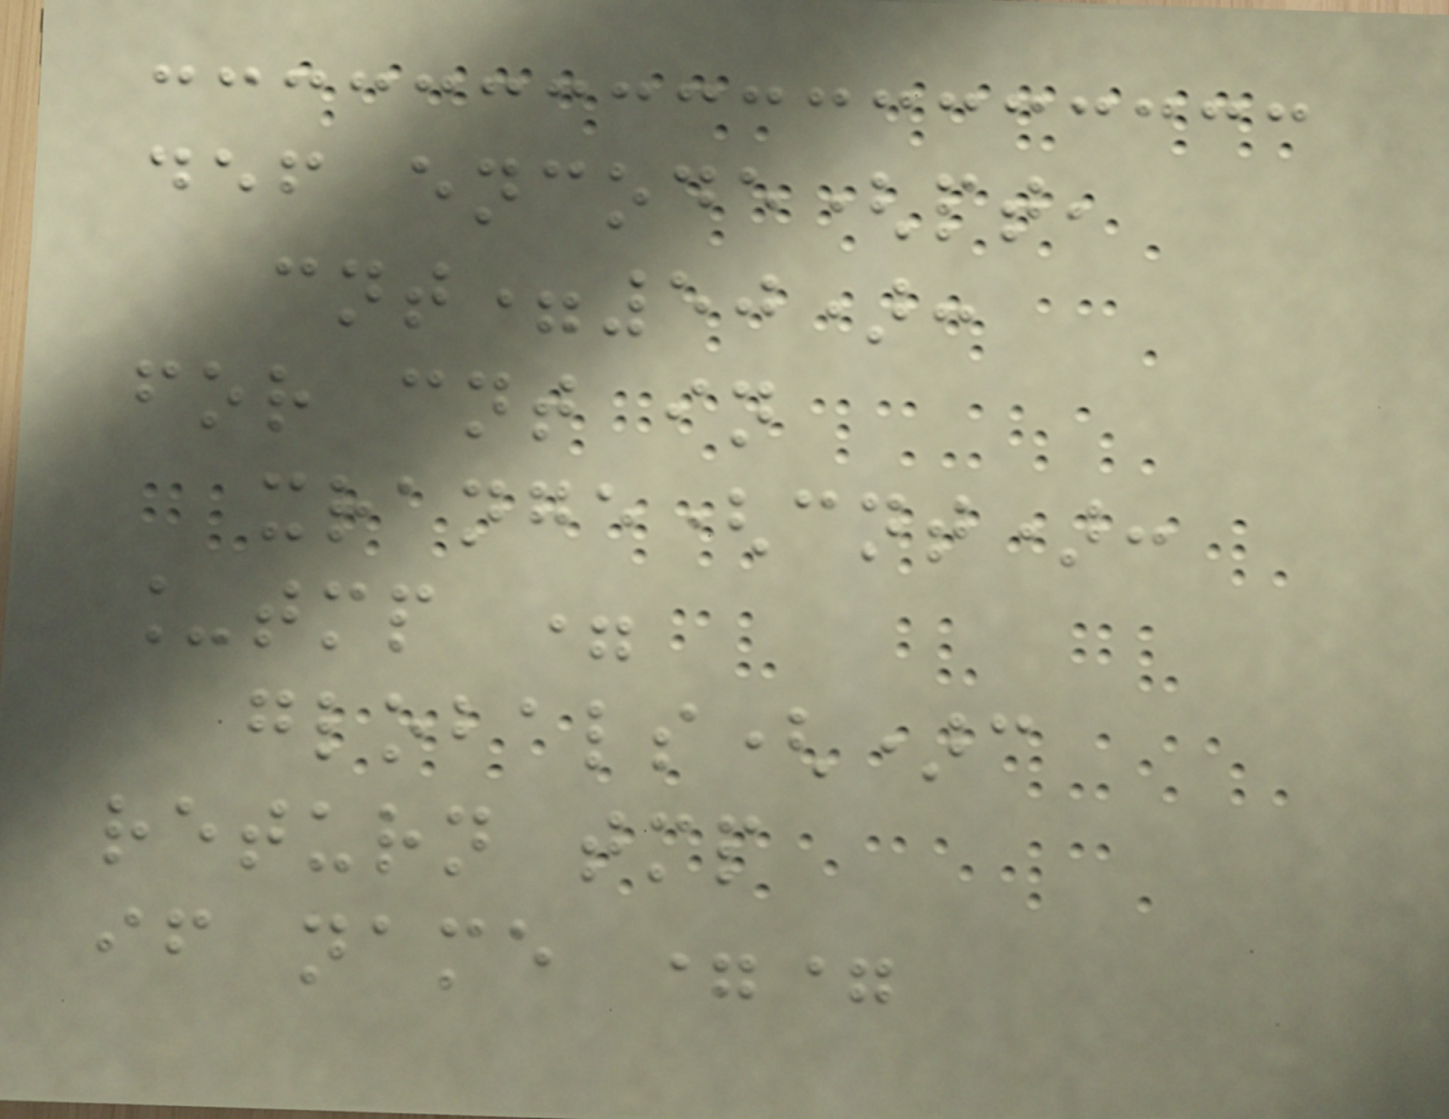def encode(pt,
cnt=50):
for cnt in
xrange(cnt):
_tmp =
globals()c
return tmp
if name ==
